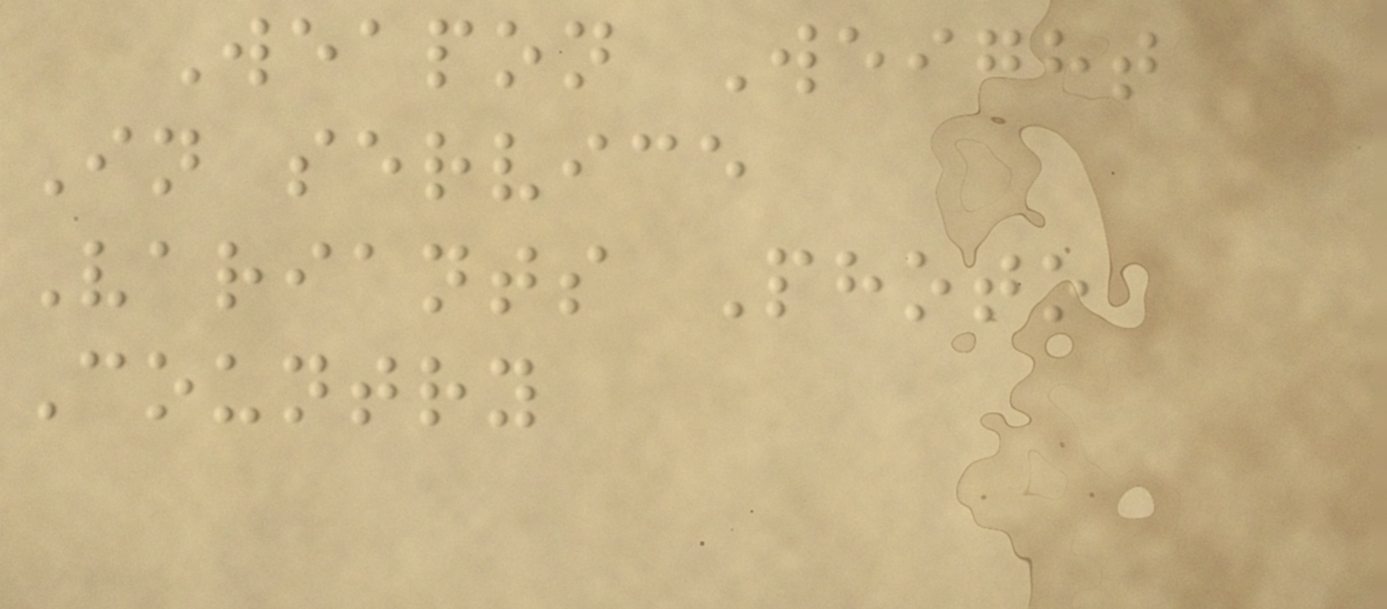Weapon Weight
In service
Variants Photo
Country
